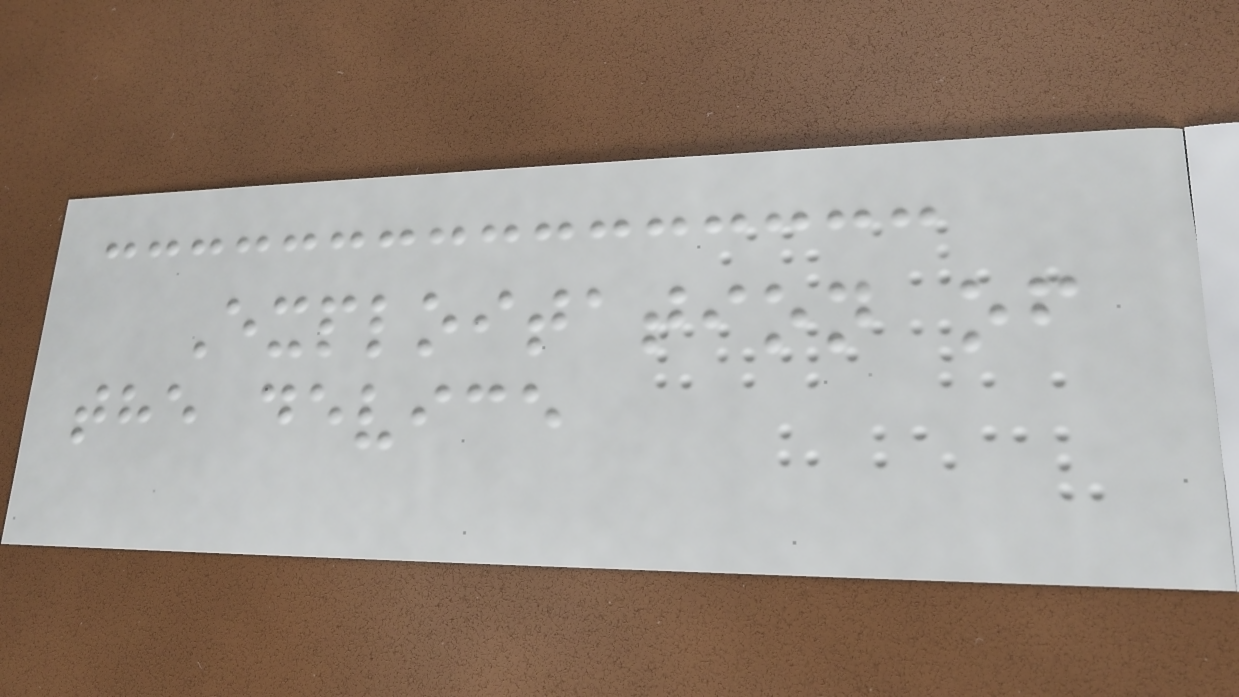Exploitation of
the device
